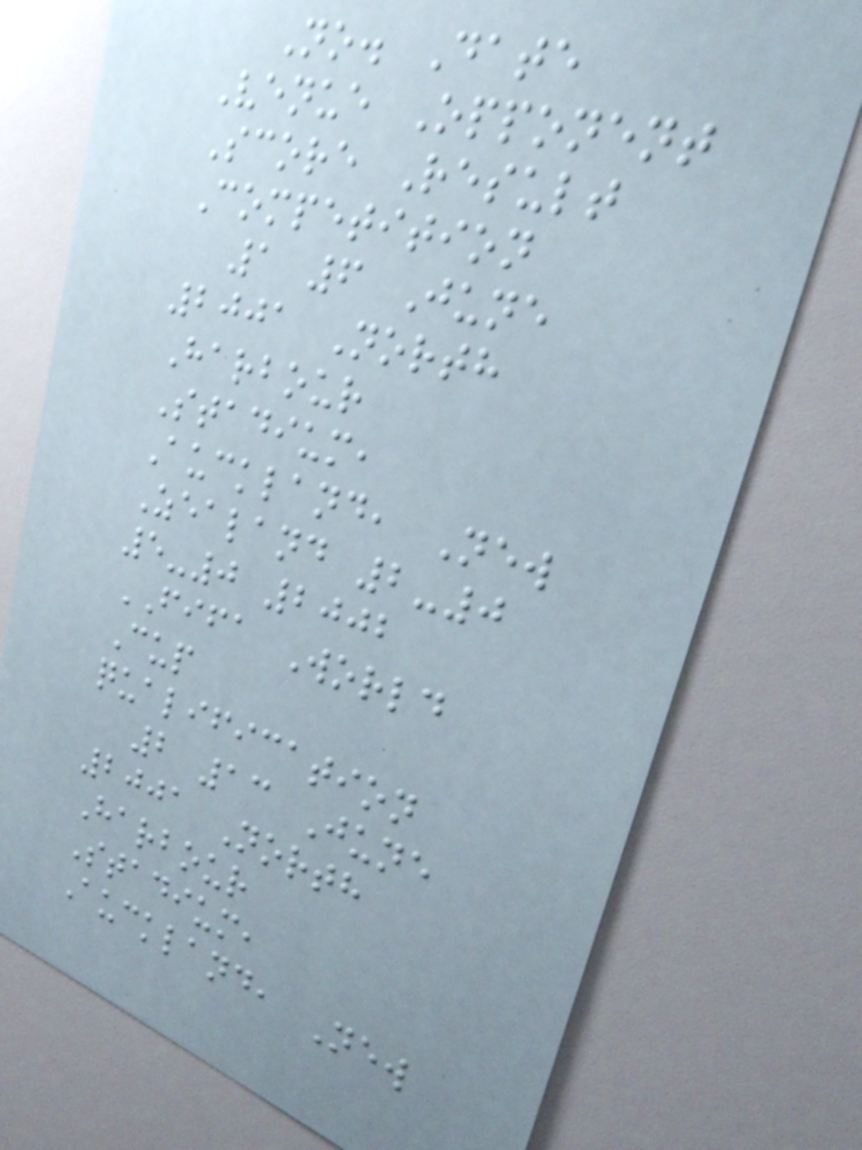No. Date
Venue Opponent
Score Result
Competition
1 6 June
2001 North
Harbour
Stadium,
Auckland, New
Zealand 2-0
5-0 2002
FIFA World
Cup
qualification
2 13 June
2001 North
Harbour
Stadium,
Auckland, New
